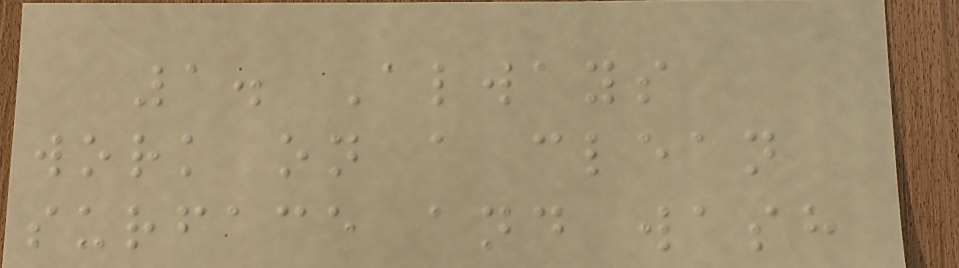1. Always
work on a clean
surface and wash
